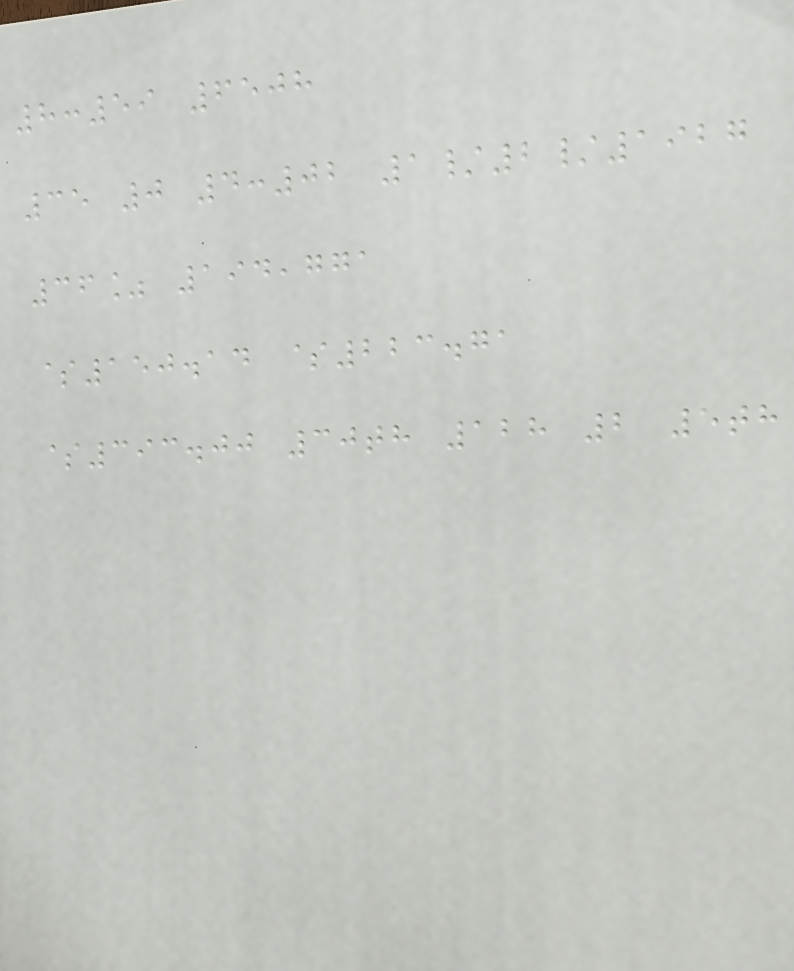8:59 6508
35 0 4:02 1/2/1927
36% 194,771
$150.14 $223.71
$393.00 30th 128 2 5th
